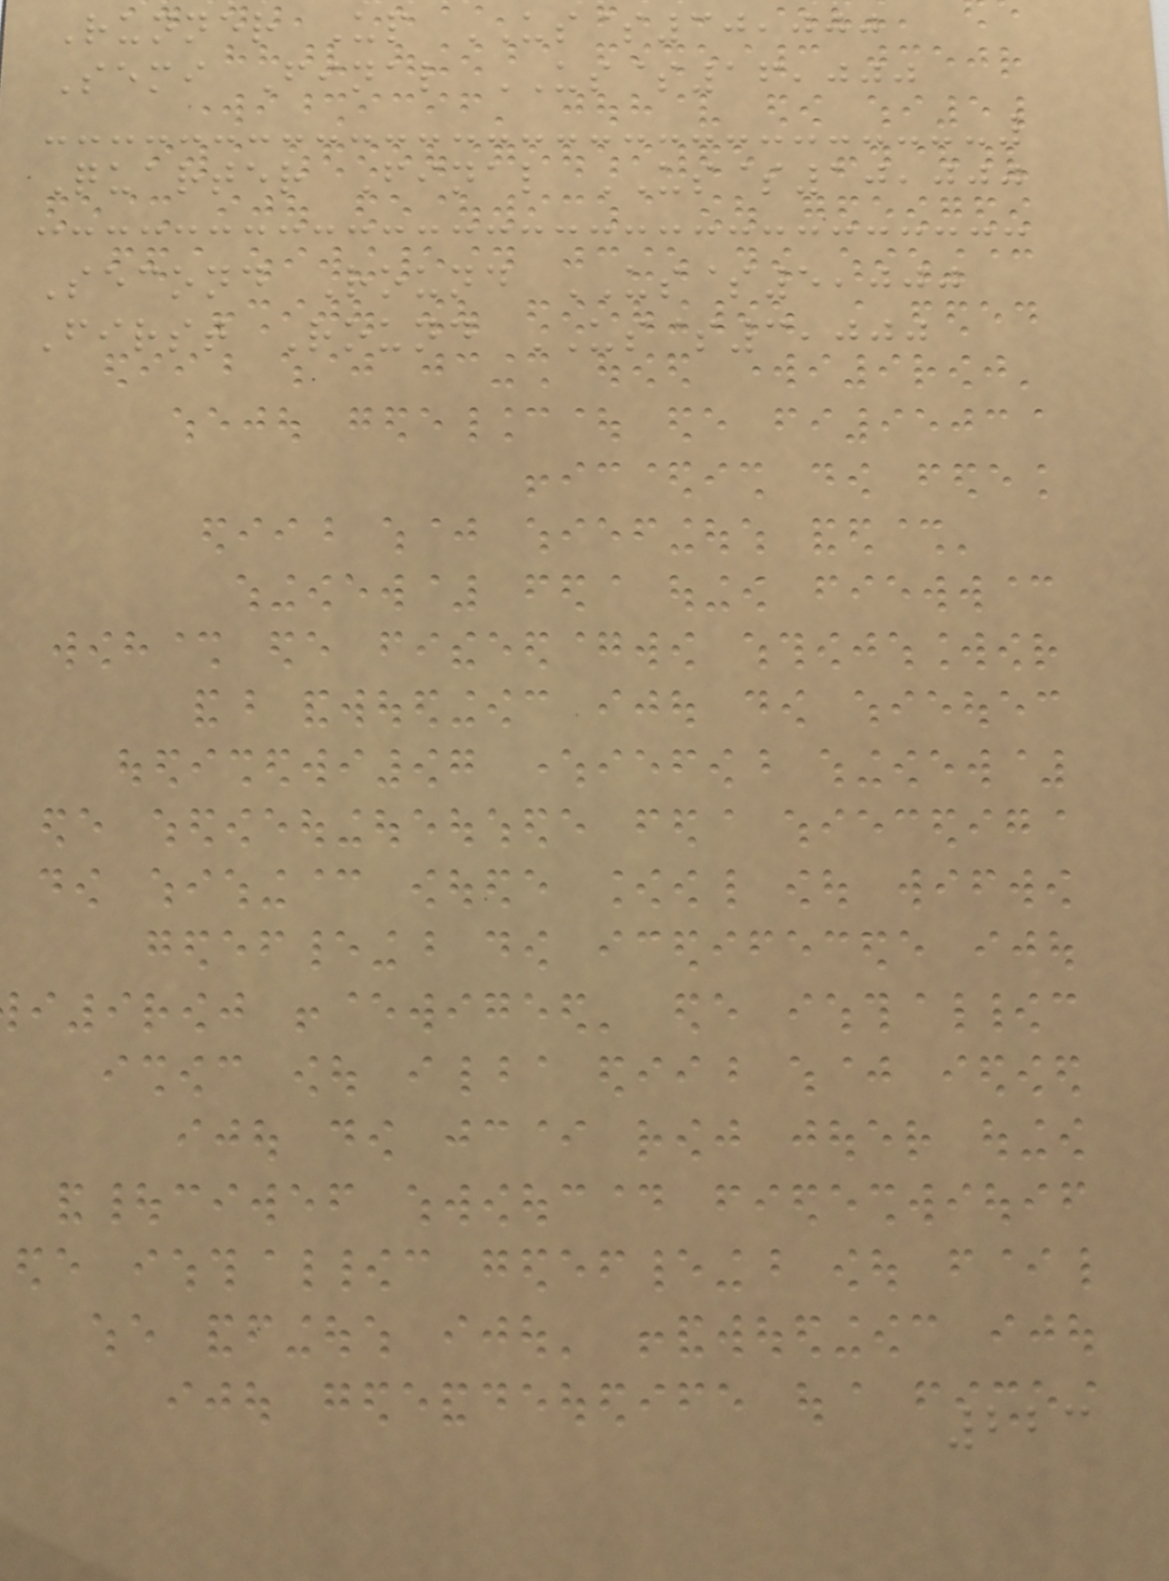Runner Up US$30,000
Semi Final US$16,000
Quarter Final US$10,000
Second Round US$5,000
First Round US$3,000
223
